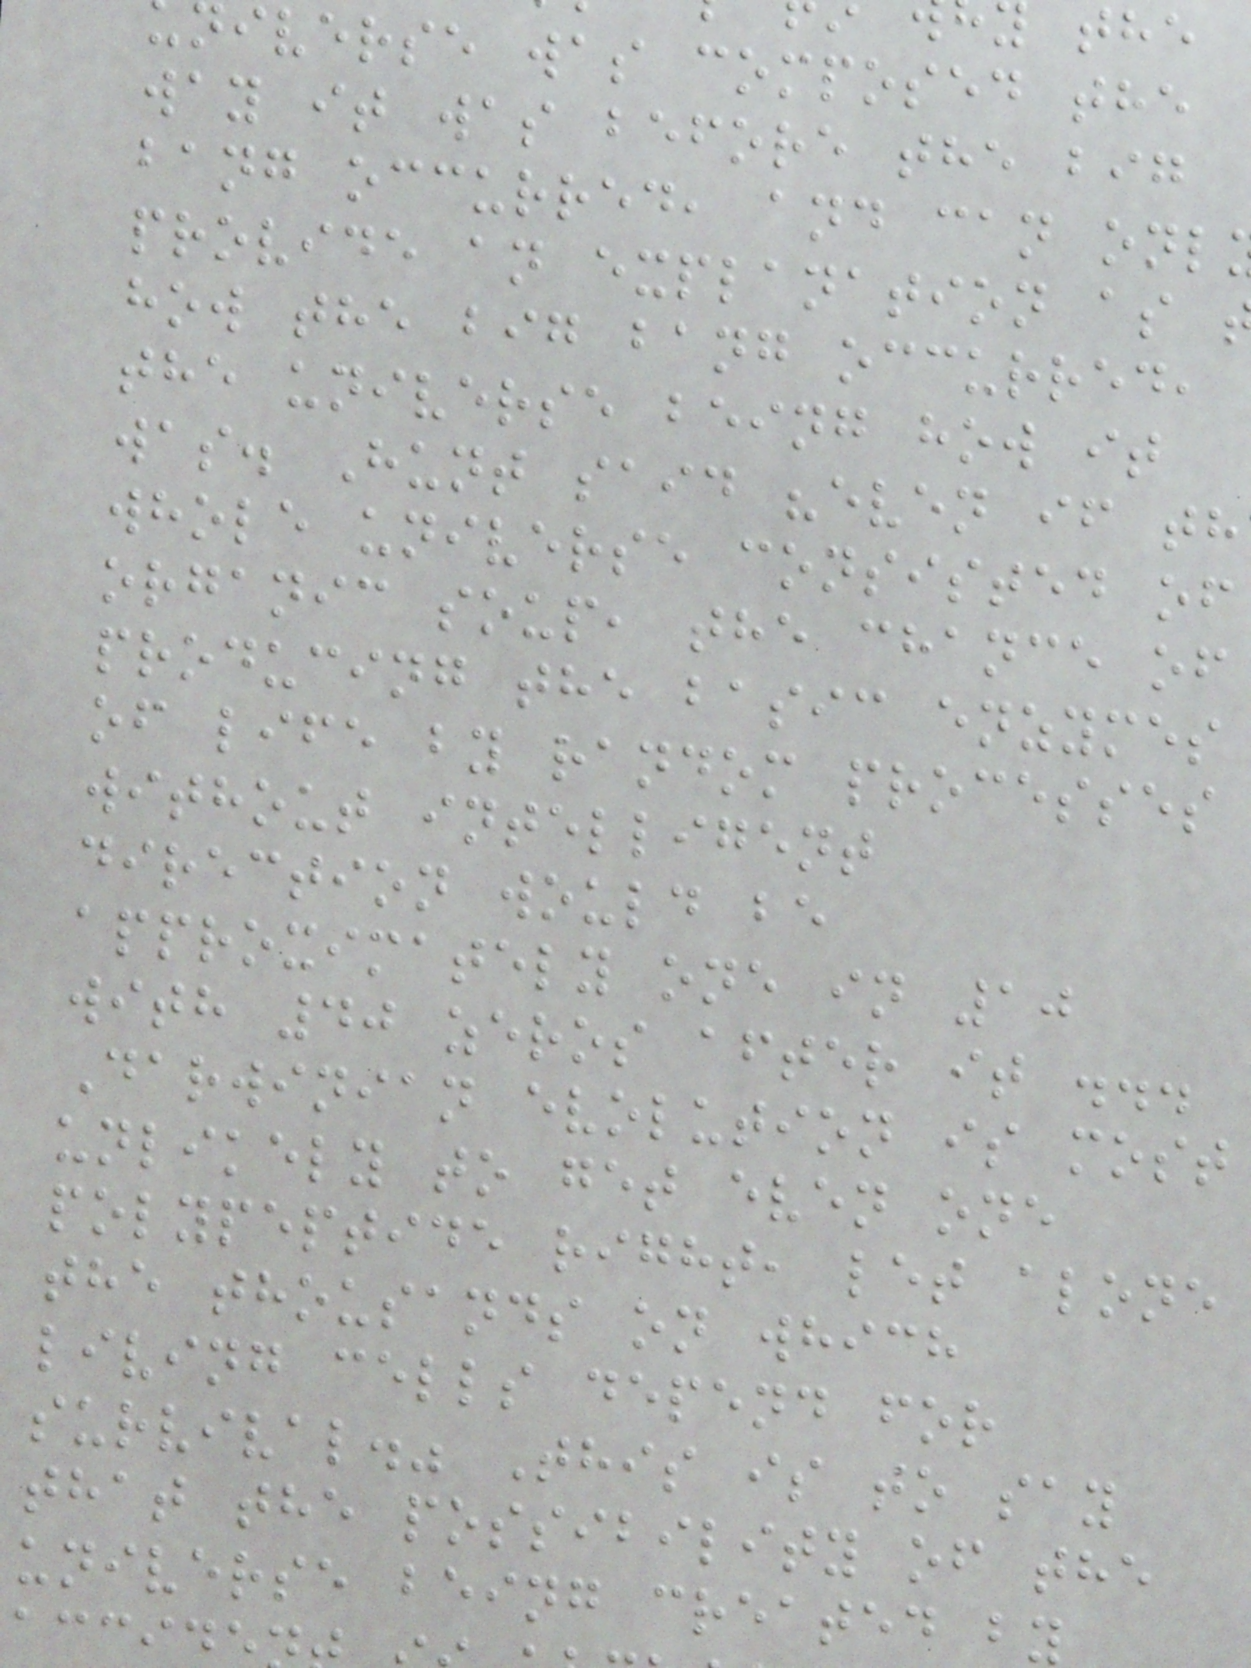iverse was composed the
way it was before the big
bang occurred, and can onl
provide an explanation as
how the big bang occurred,
the universe being how it
was. Hunt said "even if th
whole universe consisted of
organic soup, the chance of
producing the basic enzymes
of life by random processes
without intelligent
direction would be
approximately one in 10
with 40 zeros after it ...
Darwinian evolution is most
unlikely to get even one
polypeptide right, let alone
the thousands on which
living cells depend for
survival." This is to say
that the possibility of the
universe being created by
